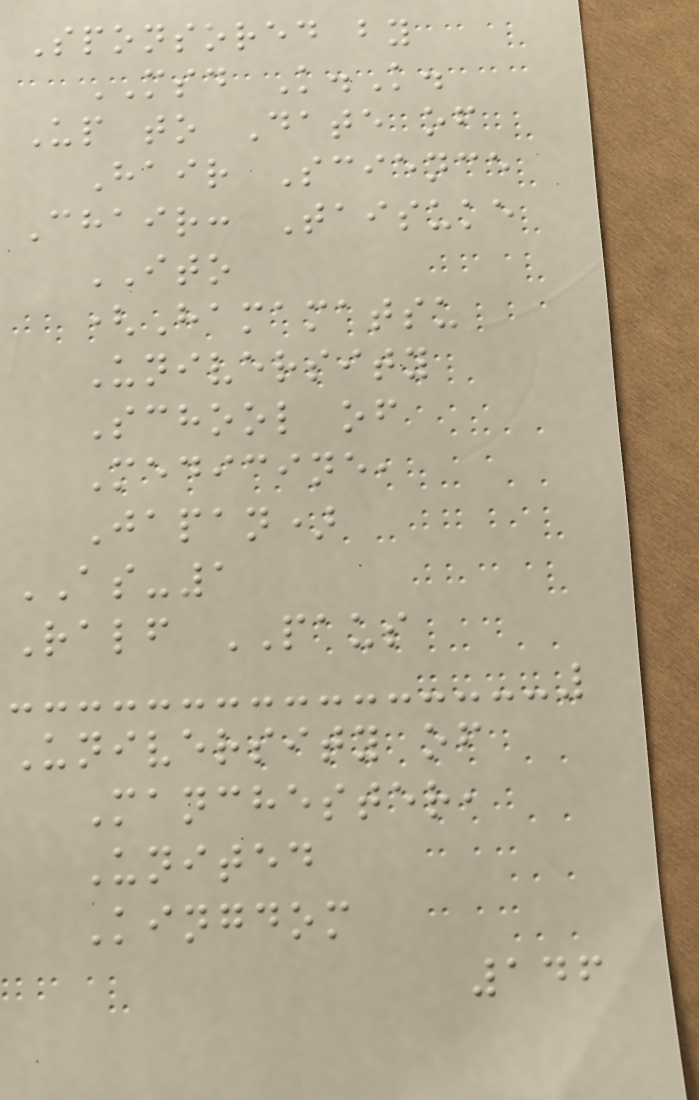Sponsored by
MSD K.K.
Up to Date of
Hair Science
Chair: Taisuke
ITO
(Hamamatsu
University
School of
Medicine,
Japan)
AS-1
Ralf PAUS
University of
Manchester,
United
Kingdom
146
